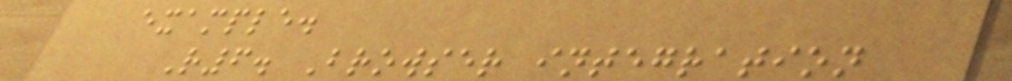example.
R6. Browser integration
